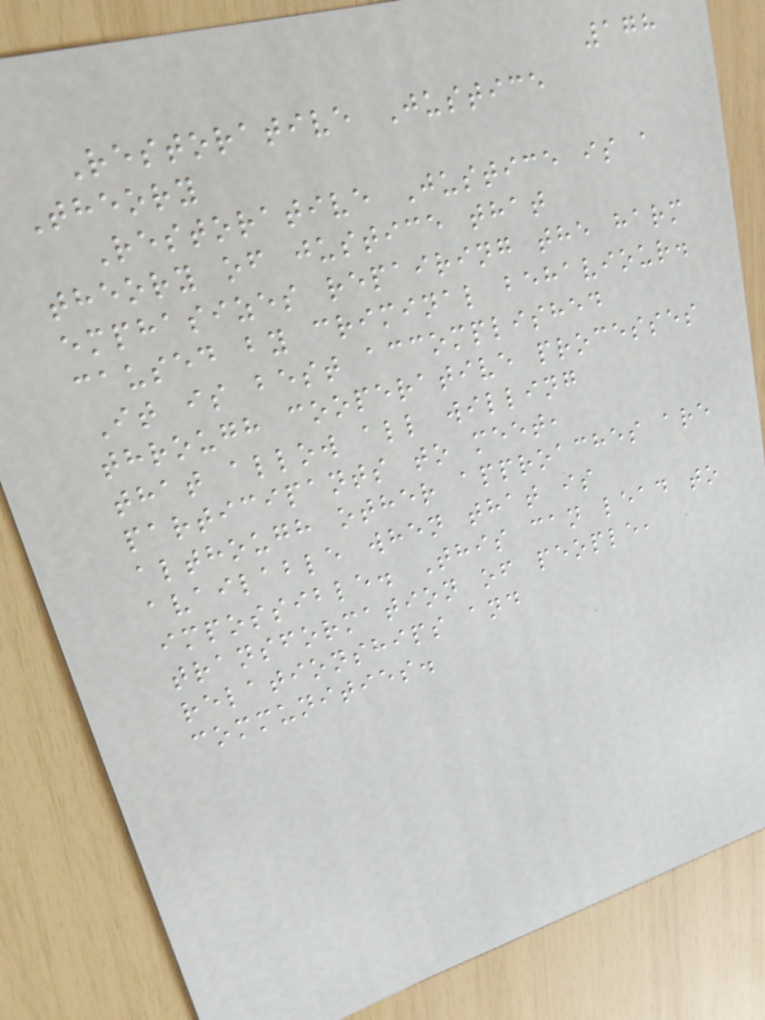178
Restorative Justice
Theory
Restorative Justice is a
theory of justice that
emphasizes repairing the harm
caused by criminal behaviour.
It is best accomplished
through cooperative processes
that allow all willing
participants to meet,
although other approaches are
available when that is
impossible. This can lead to
transformation of people,
relationships and
communities.
